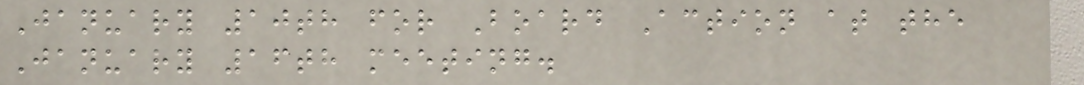January 10th for Board Action at the
January 16th meeting.
